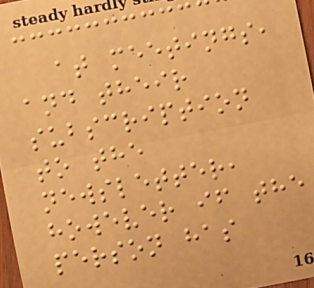at meetings,
and their
subscription
to the
newsletter,
however if the
person has
